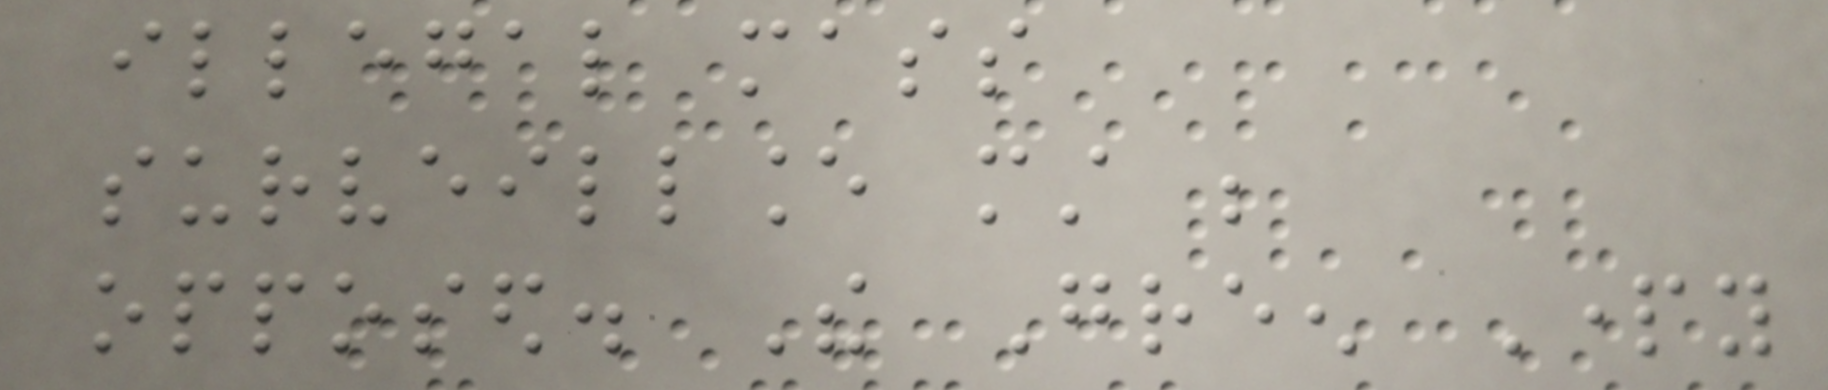illegal mass
surveillance must be
opposed. The Green Party
